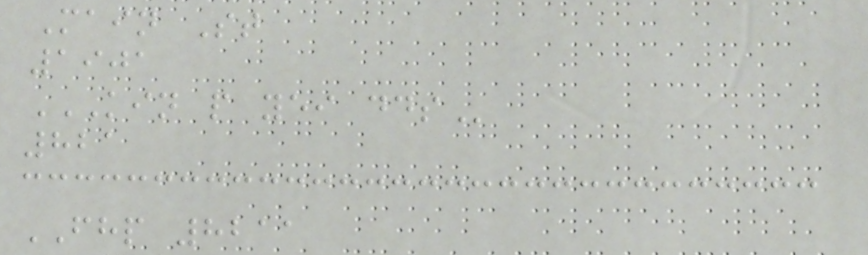Main St
1901
KIN P YEI DDS
821
FHP 8211
